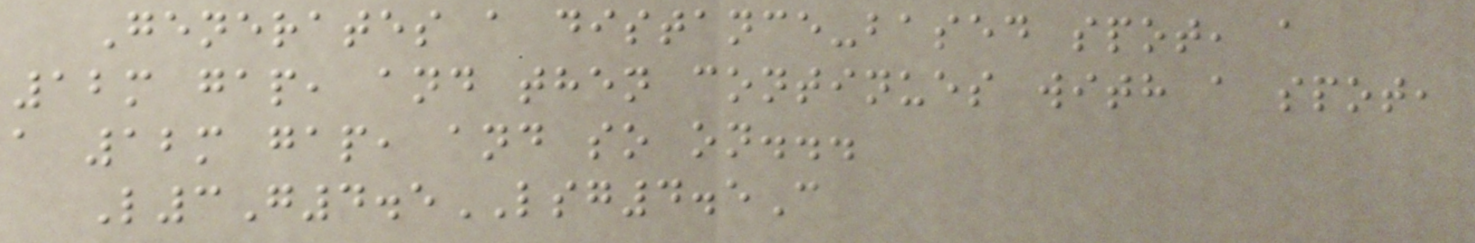Generates a distance-based spot, a
12m gap, and then continues with a spot,
a 12m gap, and so on...
L3G4.5LSG4.5C
